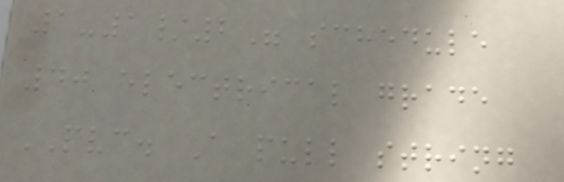1-1/2" schedule
40 electrical grade
PVC. A pull string
